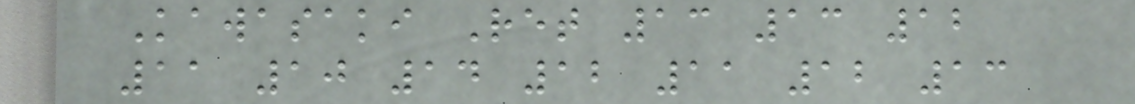Kawasaki Ret 13 13 12
11 10 14 12 11 12 13
